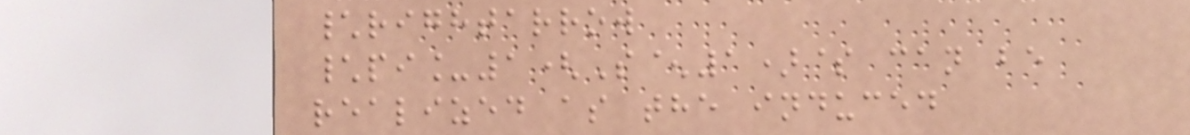\rightarrow
\pi_1(S^1)$ can be
realized as the induced
